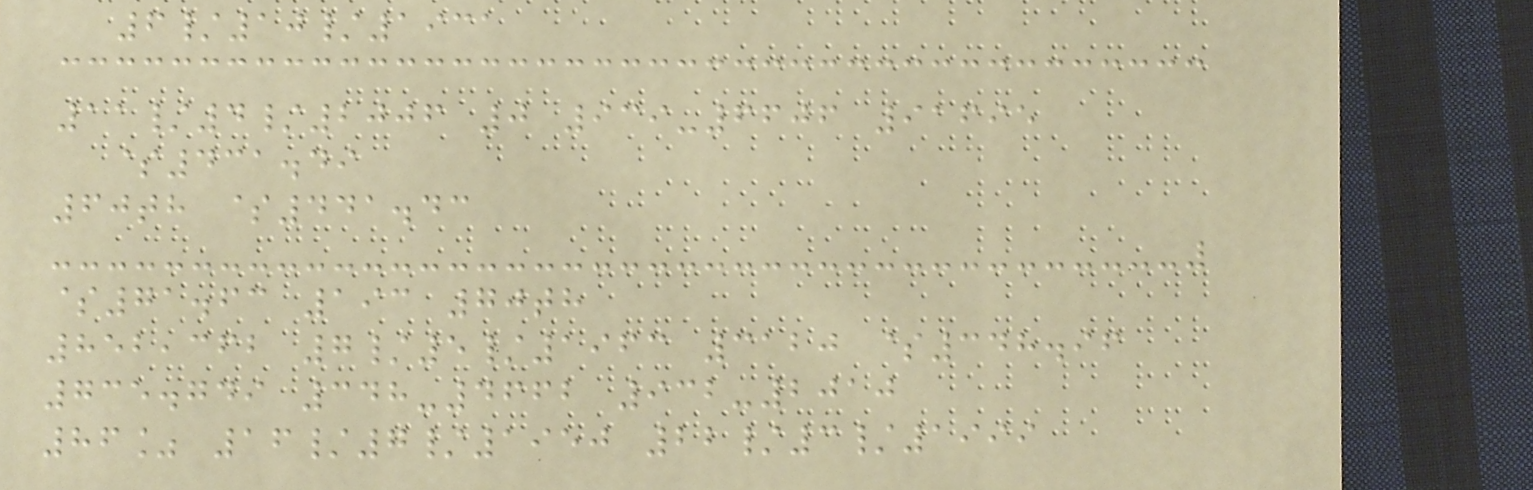6/10/1931
11/4/2006 0 939-6606 91695
$431.49
60th $441.43
$71.63 193 70th
852,362 7/5/1963 3120 $348.96
735.749 348-4662 932-2010
86% 16/7/1950 22/3/1999
